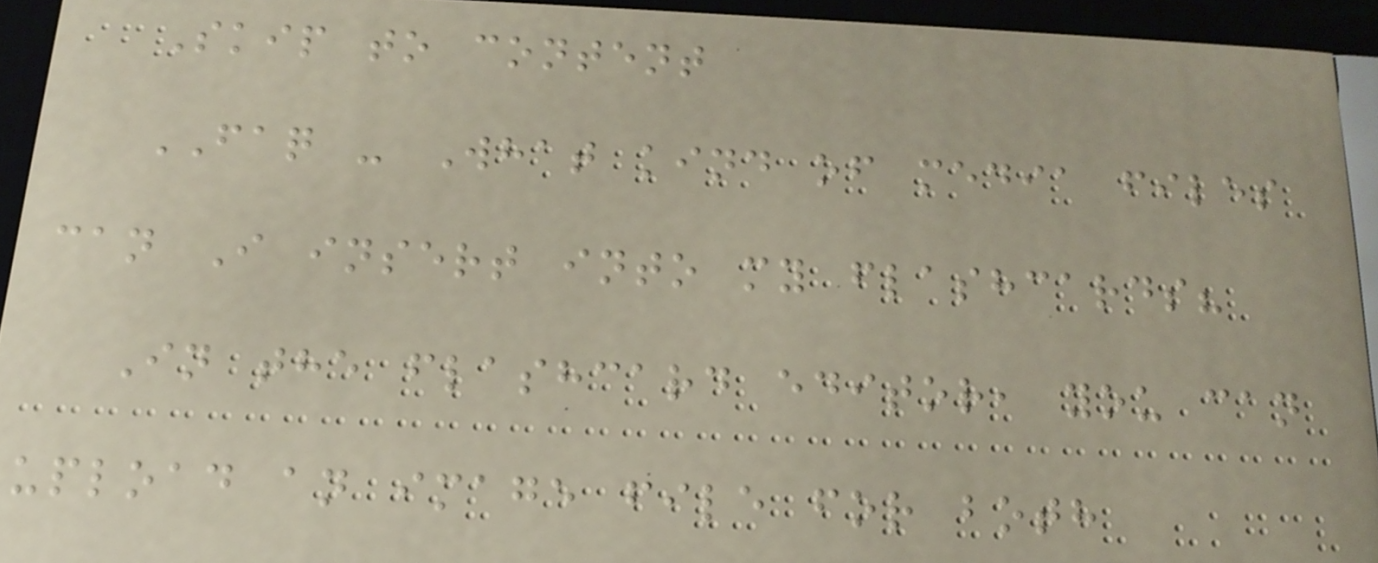Skip to content
FAQ - What kind of media files
can I insert into my flashcards?
In the flashcard editor, you can
upload an image file for both
